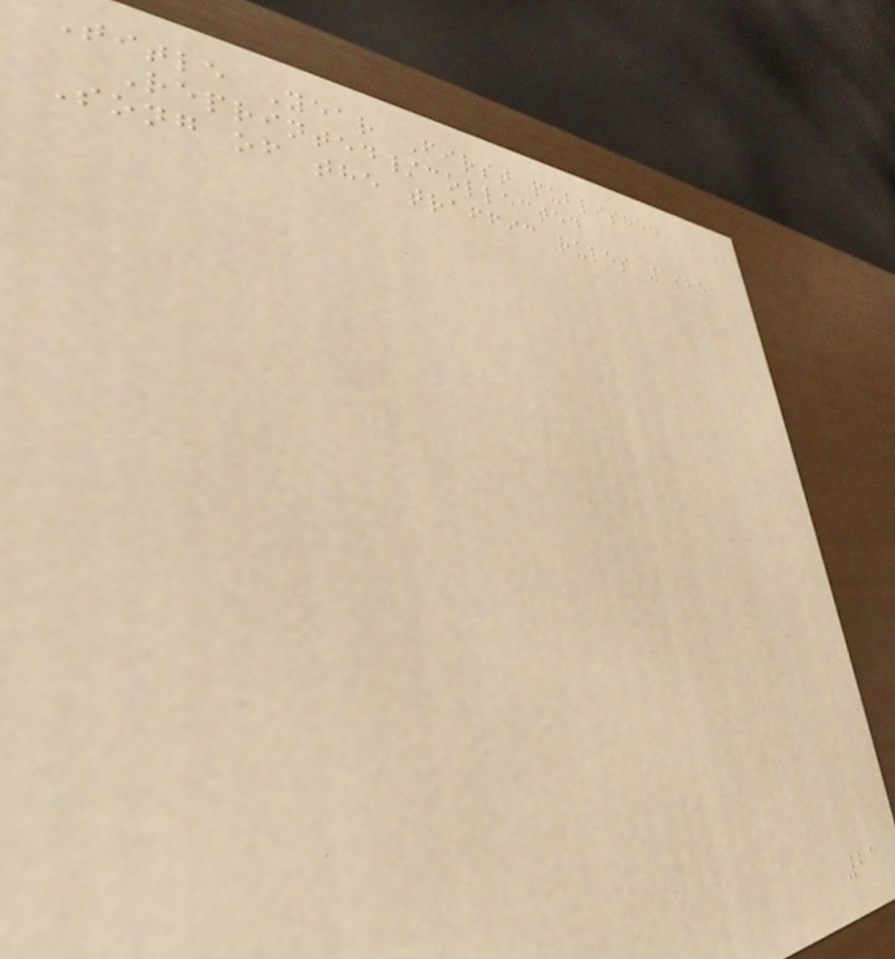Title Year First published
Reprinted/collected
Song of the traffic rules 1925
21
